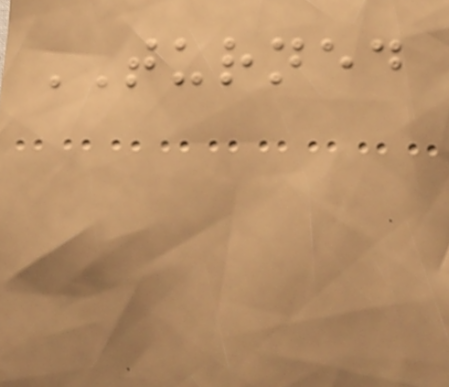TURNED
